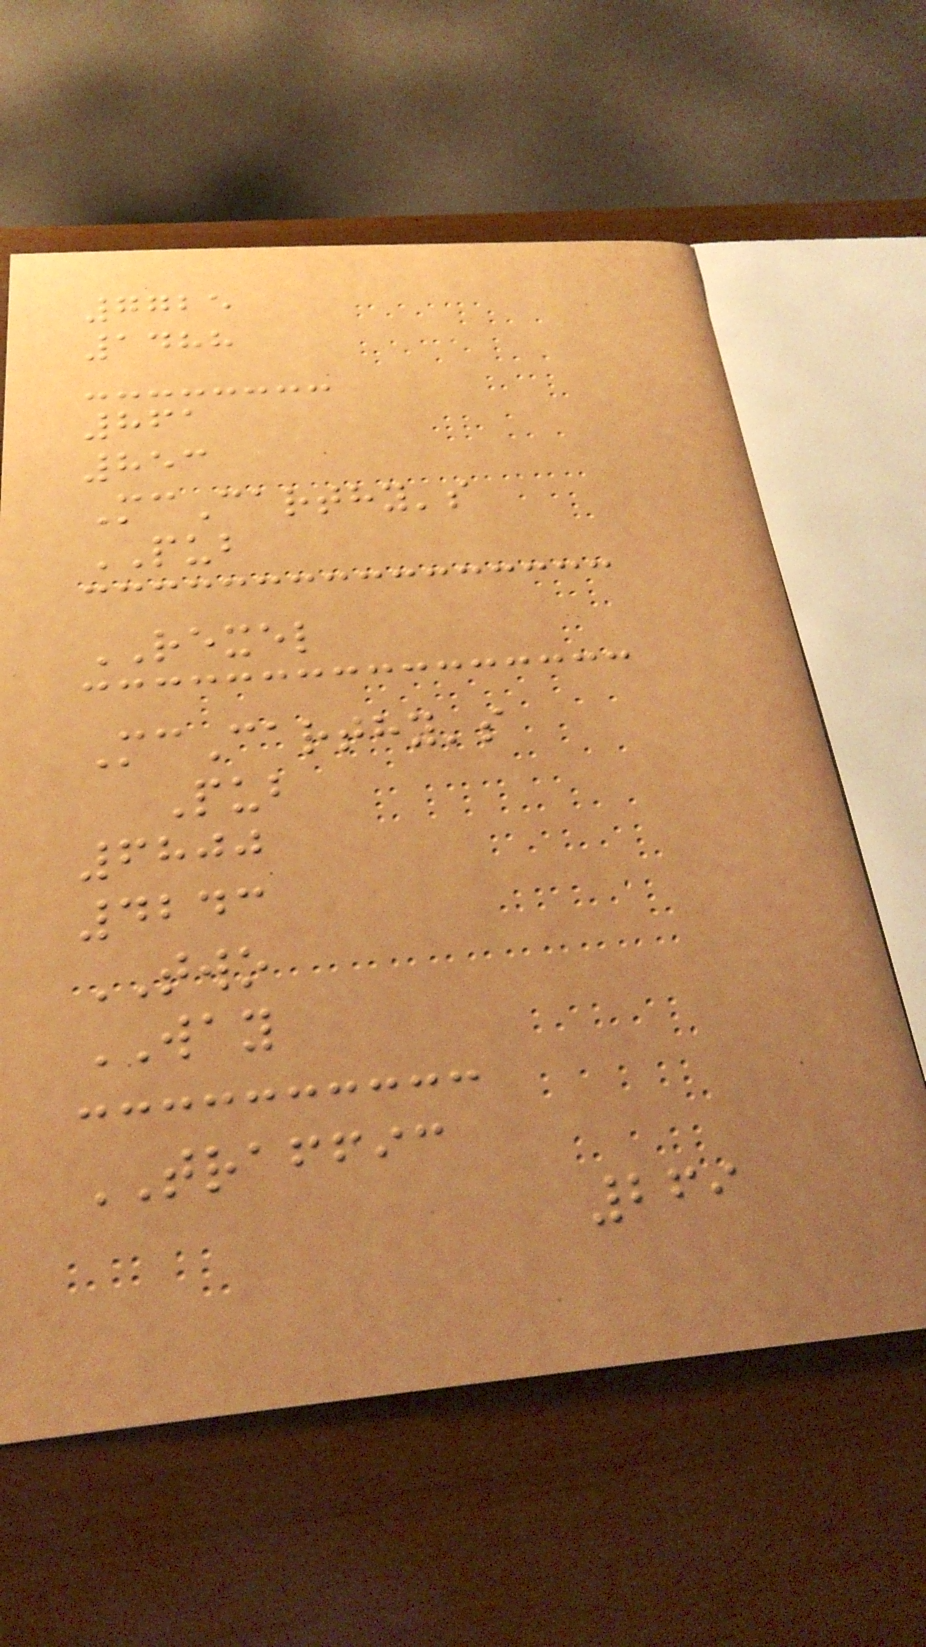7725
1488
861
853
McCarthy's
PUB
REXEL
McCarthy's
Pub
6800
4243
TWO
WAY
TRAFFIC
269
